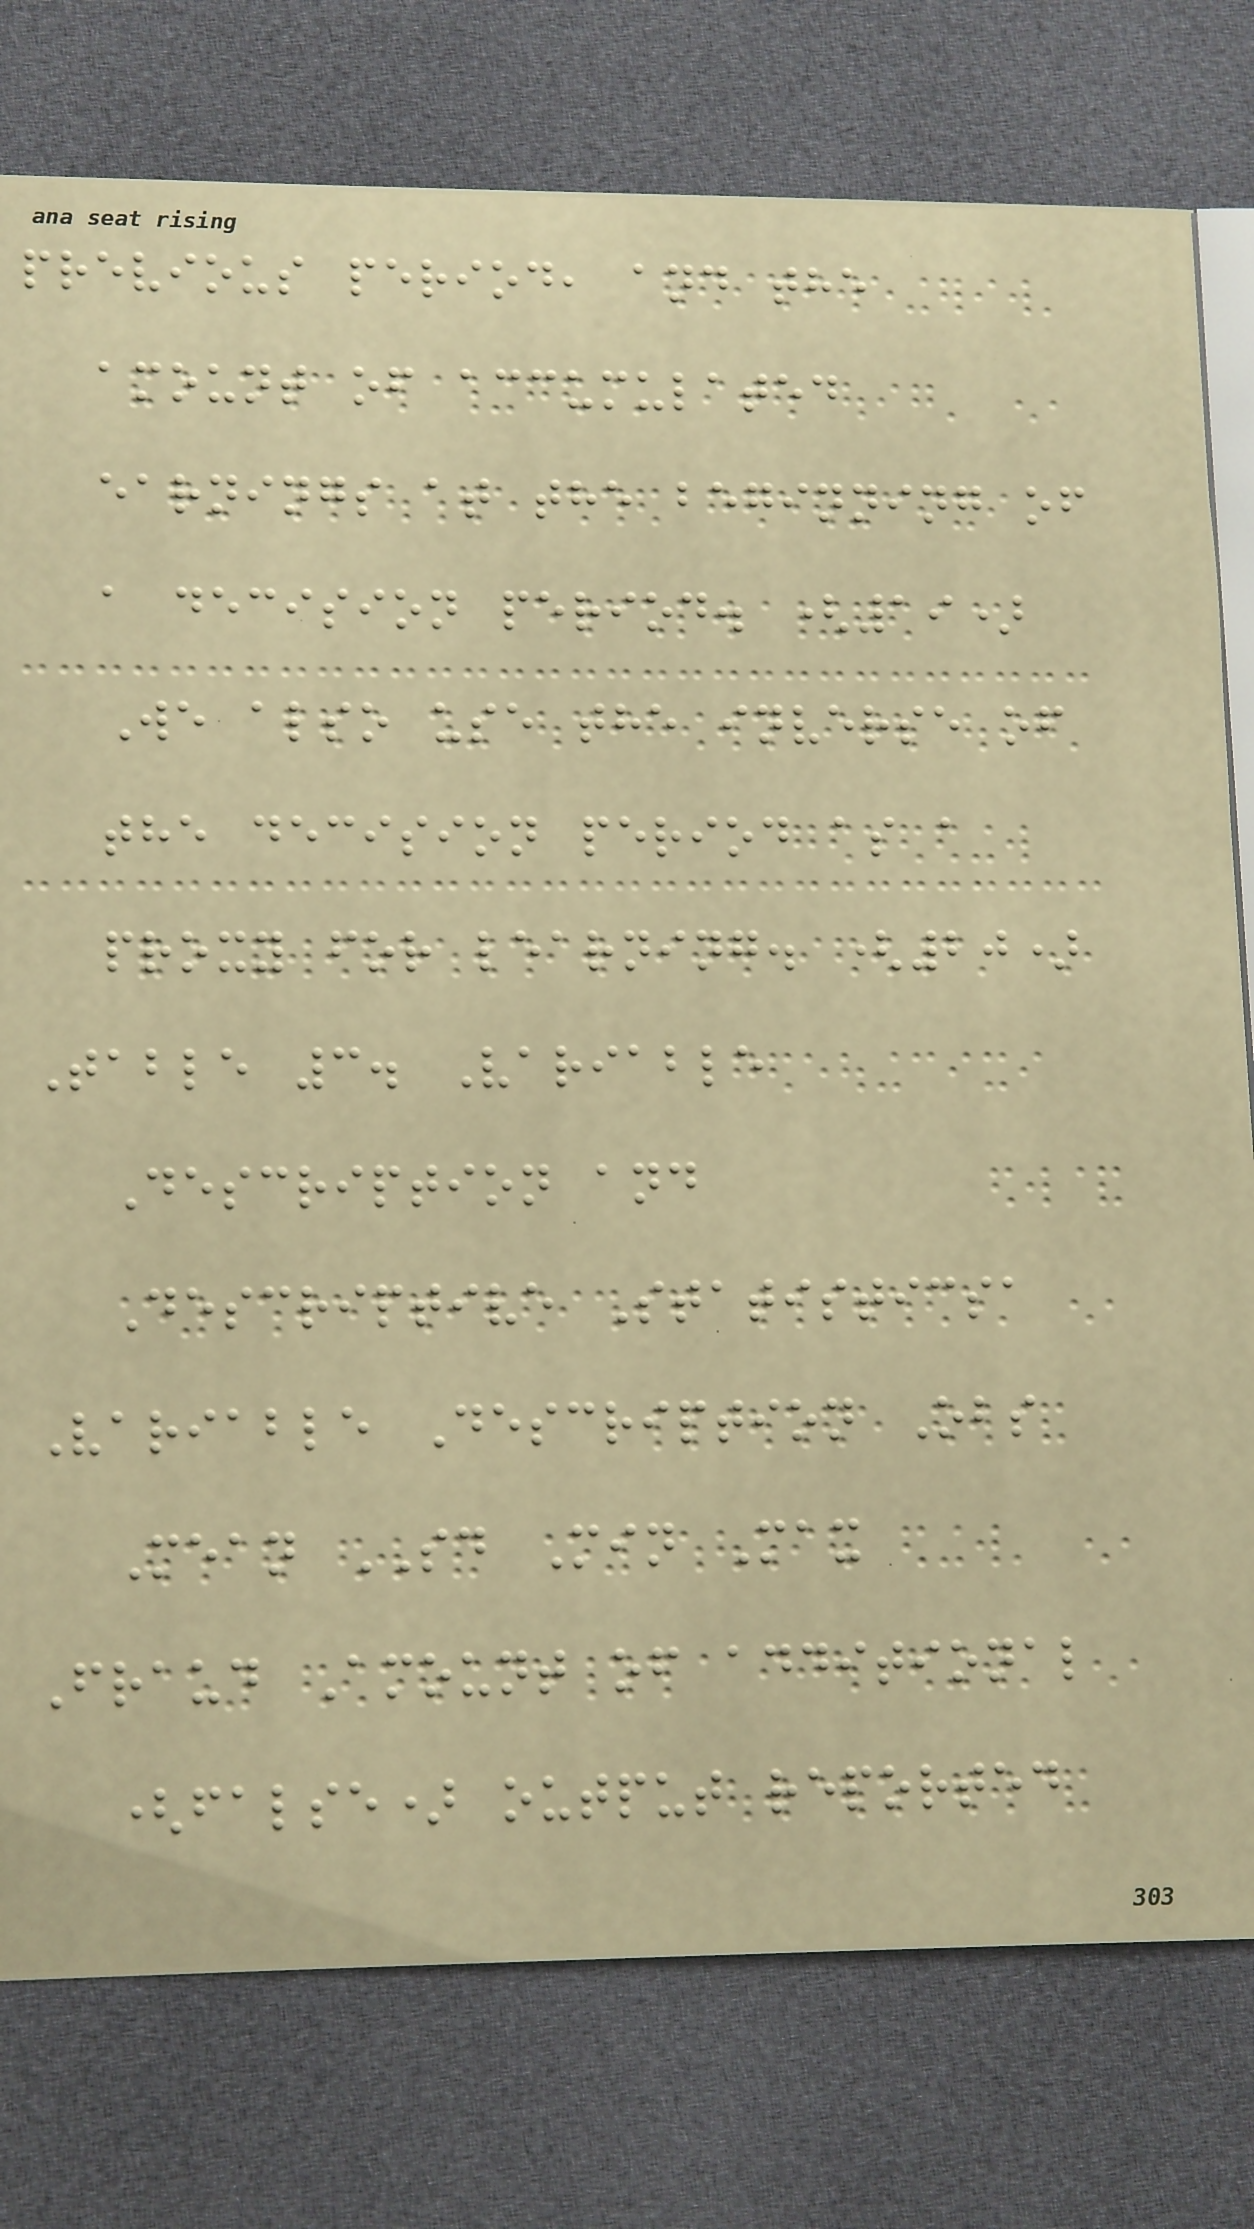previous period, and the
amount of accumulated
earnings at the beginning of
a decision period. (19)
We also use the inverse of
the decision period as a
proxy for learning. (20)
Table 3. Variable
Description and
Descriptive Statisticsa
Variable Description Obs
Mean SD Min Max
Fraud Amount of additional
(false) output reported
